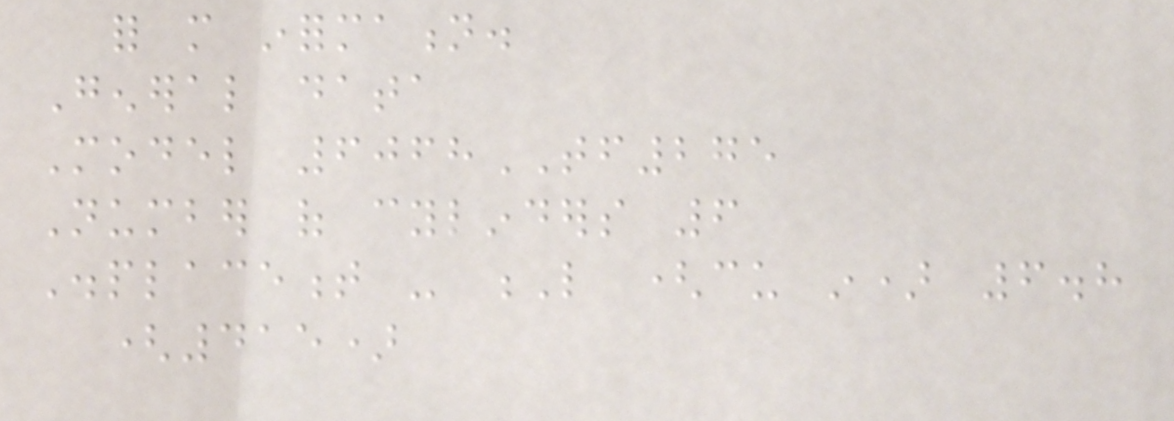for more information.
General data
Model 6068TF275
Number of cylinders 6
Displacement - L (cu in) 6.8
(415)
